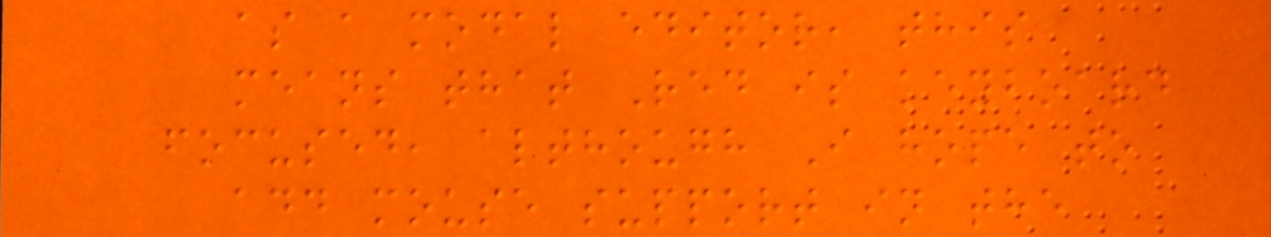as a modal editor, this
means that Red is keyboard
focused, although I hope to
add mouse support in the
